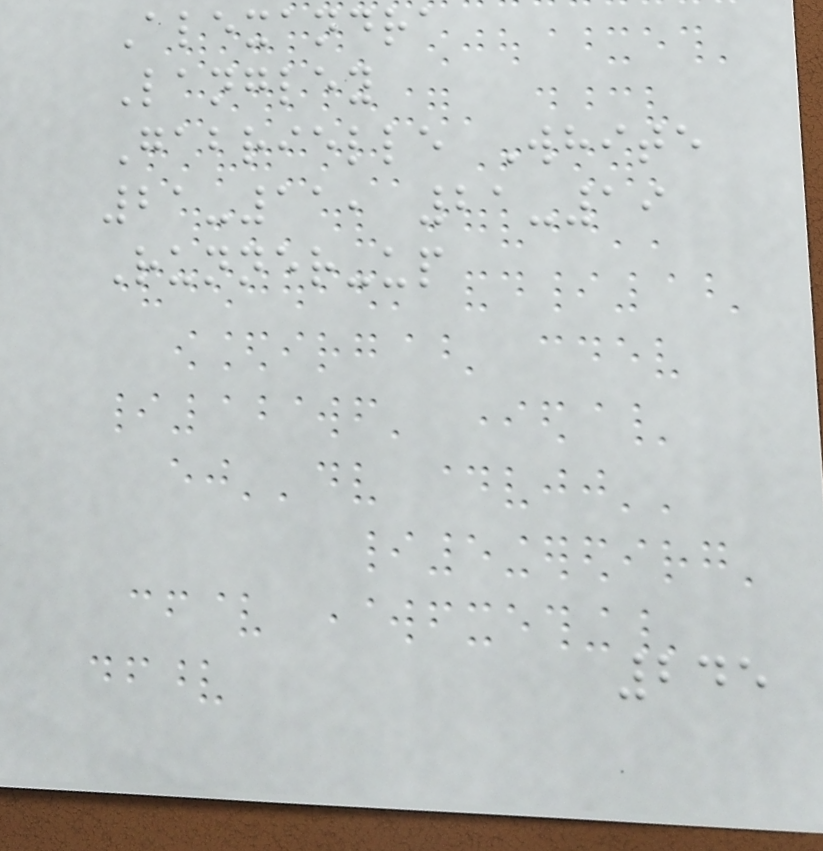Alexandra
Langley
Gabrielle White
21-11, 21-19
Runner-up
245
